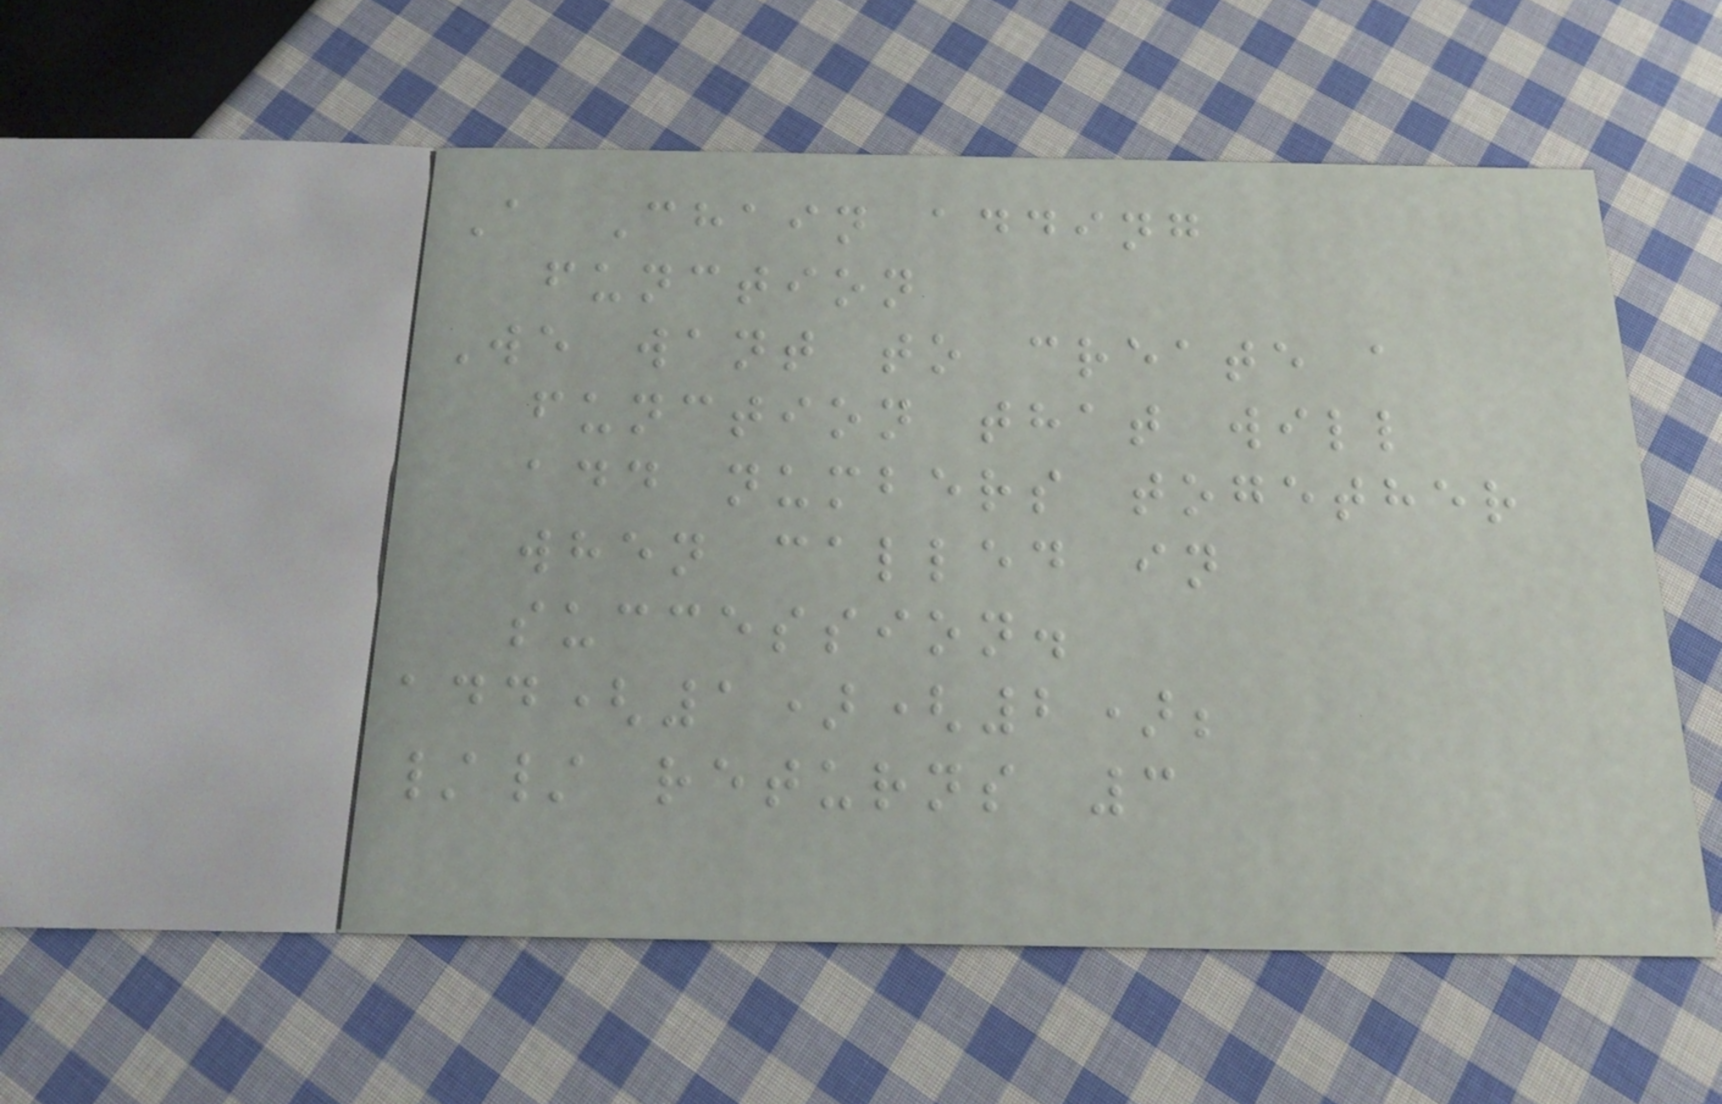A Chain adding
function
We want to create a
function that will
add numbers together
when called in
succession.
add(1)(2);
// returns 3
